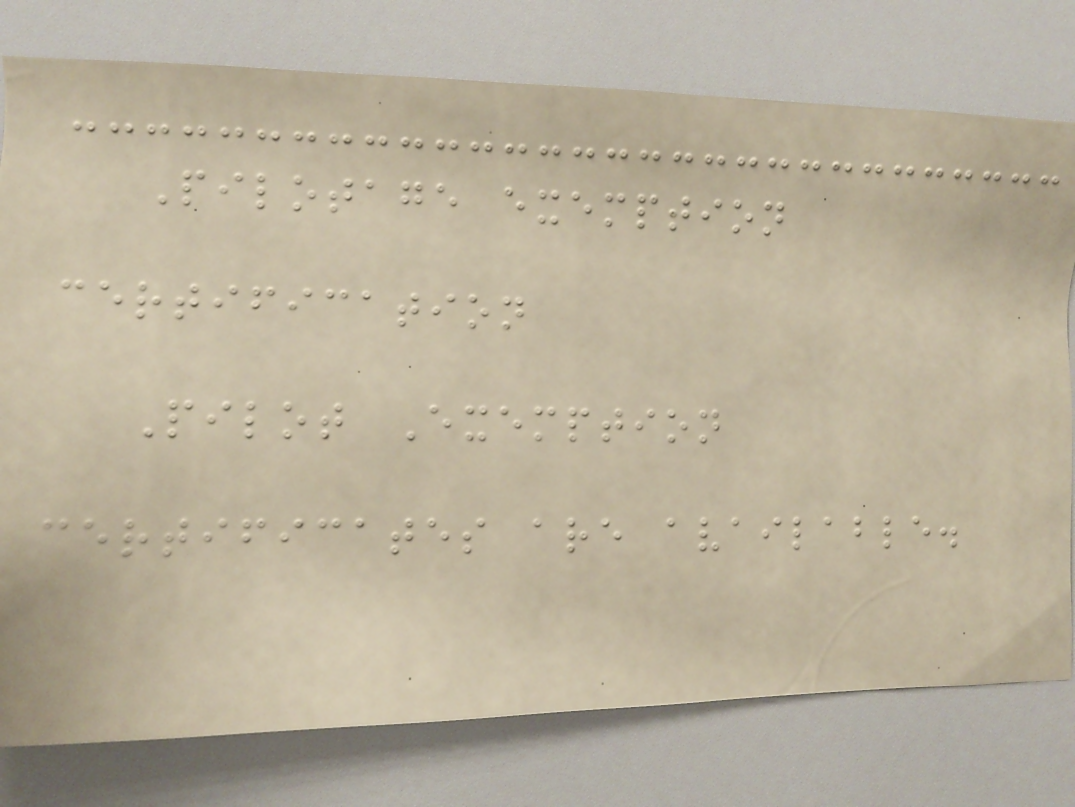Pilotage exemption
certification
Pilot Exemption
certificates are available.
